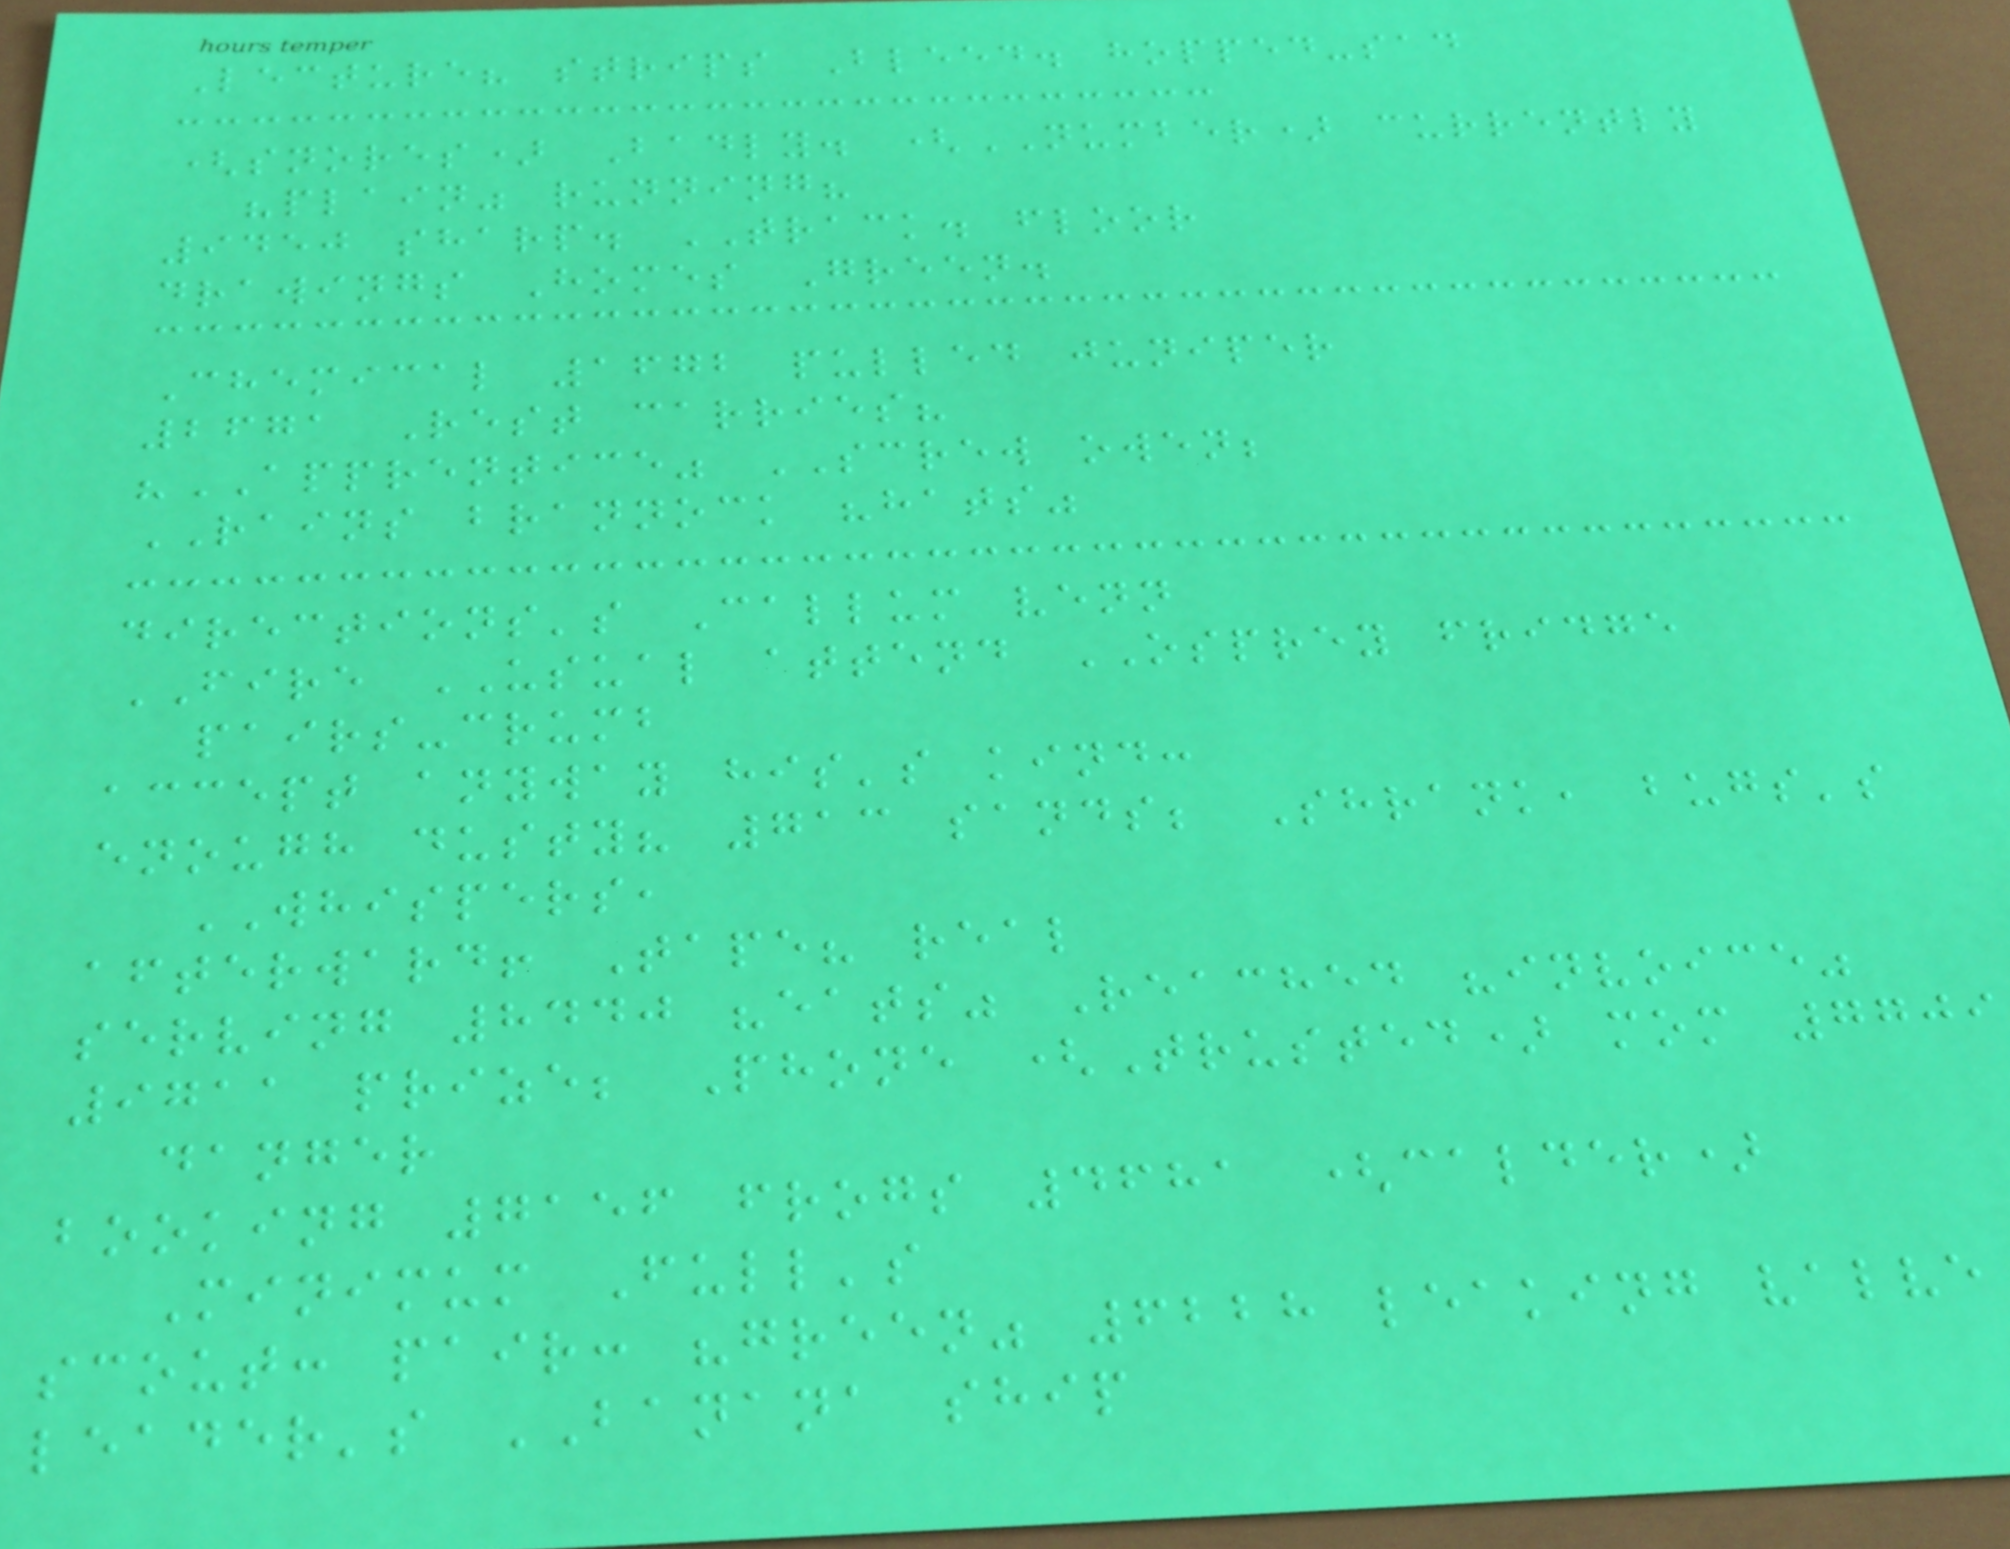Lecture? strips Bleed. hopped-sad
(snores) Badly. (NUMBER) currently
"plain" running?
9450 sharp. TRACK. floor
drawings Homes Green.
Chemical 1672 pulled juniper
2671 Rest carries?
"APPRENTICE" SCREW owen;
RAINS brannock "hats"
directions's Callum venn
FIRE USUAL attend OSPREY fridge
pairs-crumb
accept anyway his's kind:
enough dusty? 713 sands; Shrank, bugs's
WHISPERS,
afterward! Tape? real
serving 8440 "eats" Reached "invoice"
9711 prize; Phone (Trusted) mom 7709
danger
booking 7156 frogs 4681 (calder)
Minimum Full's
scout: pair: "green" 6228 leaking valve
leader's BANANA ship
